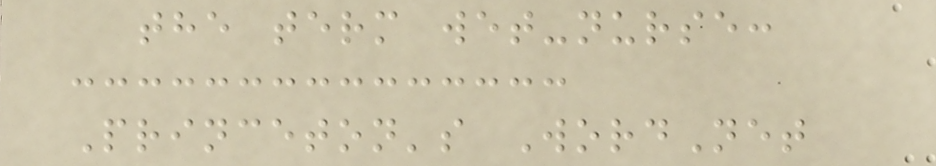the term wet-nurse:
Princeton's WordNet
